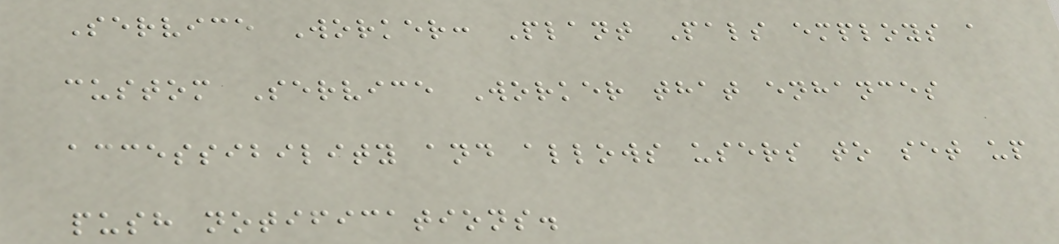Service Worker: Plant Pals employs a
custom Service Worker that enhances
accessibility and allows users to set up
push notifications.
